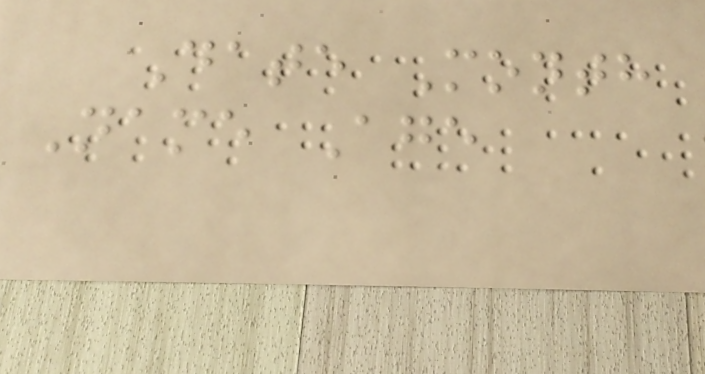Date Month
Name Age
